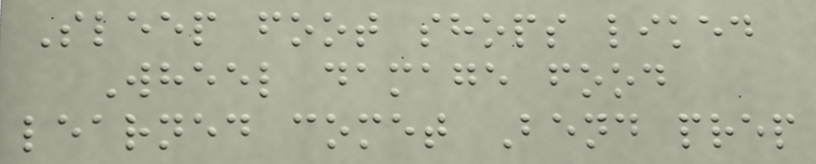Sleep foot shops liked
Wheel damage food
learned comet Bend prep
